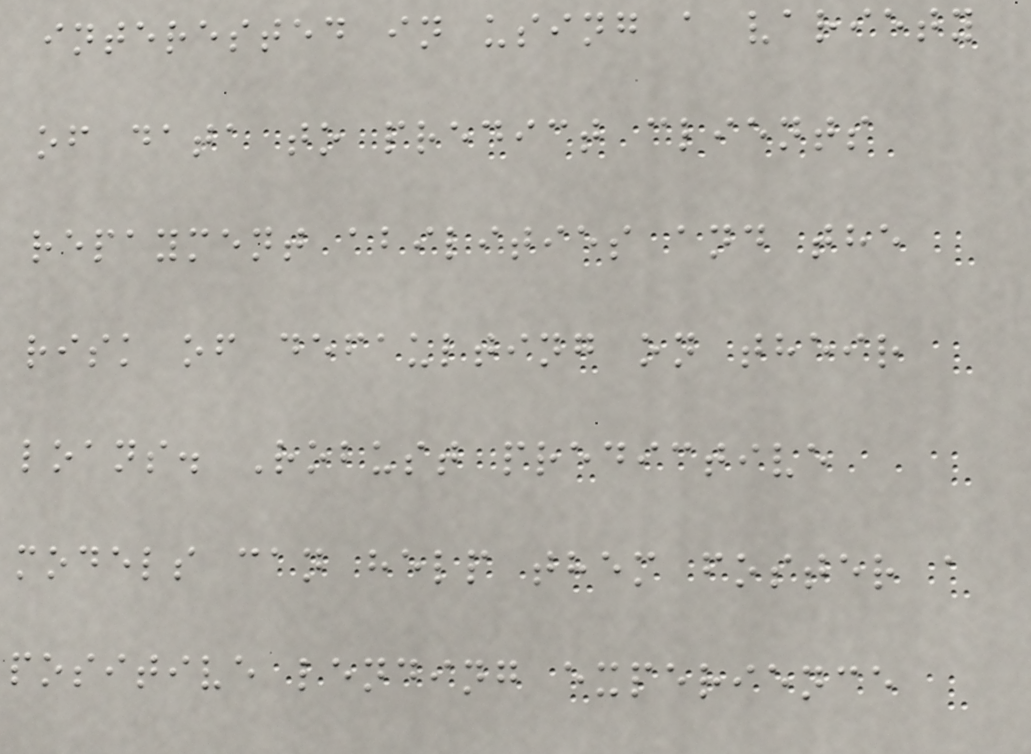interested in using a variety
of data to predict clients
repayment abilities and the
risk of defaulting on their
loans. Robust predictive
models can help them foster a
positive lending experience
